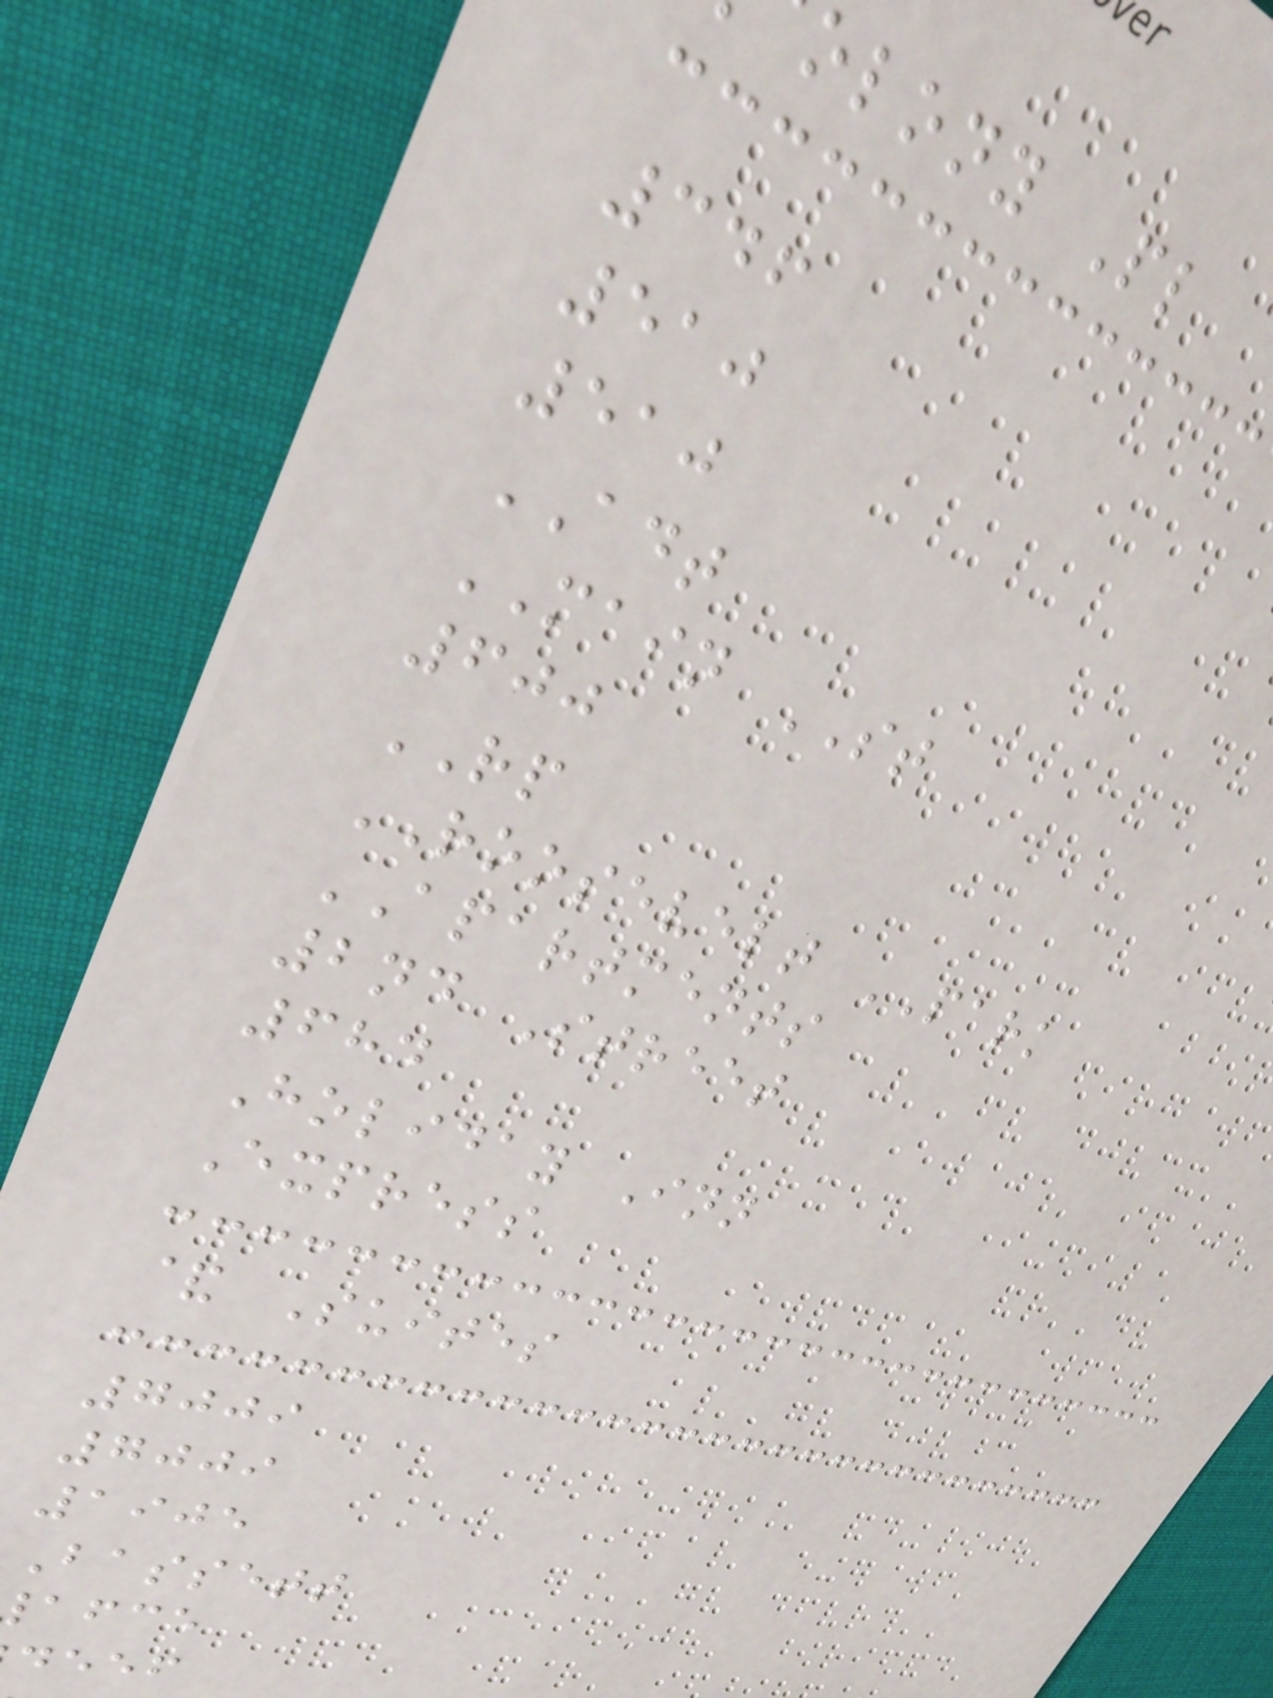olony Pl
346
510
510
ADT
MAIN ST
600
RP
ROOSEVELT PARK
APARTMENTS
2nd Street
684
Holiday Inn
Express
& Suites
7009
7009
1905
Bassett
afce
deef
